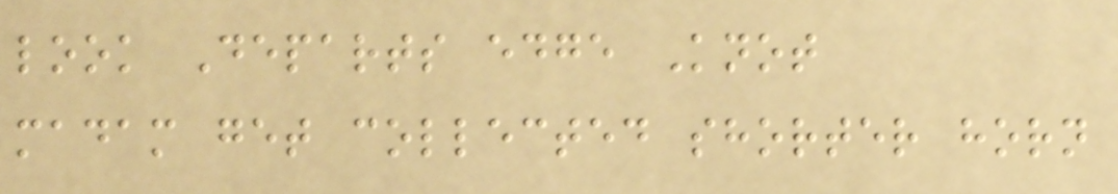look Departs edge Knot
madam get collected shorter horn
